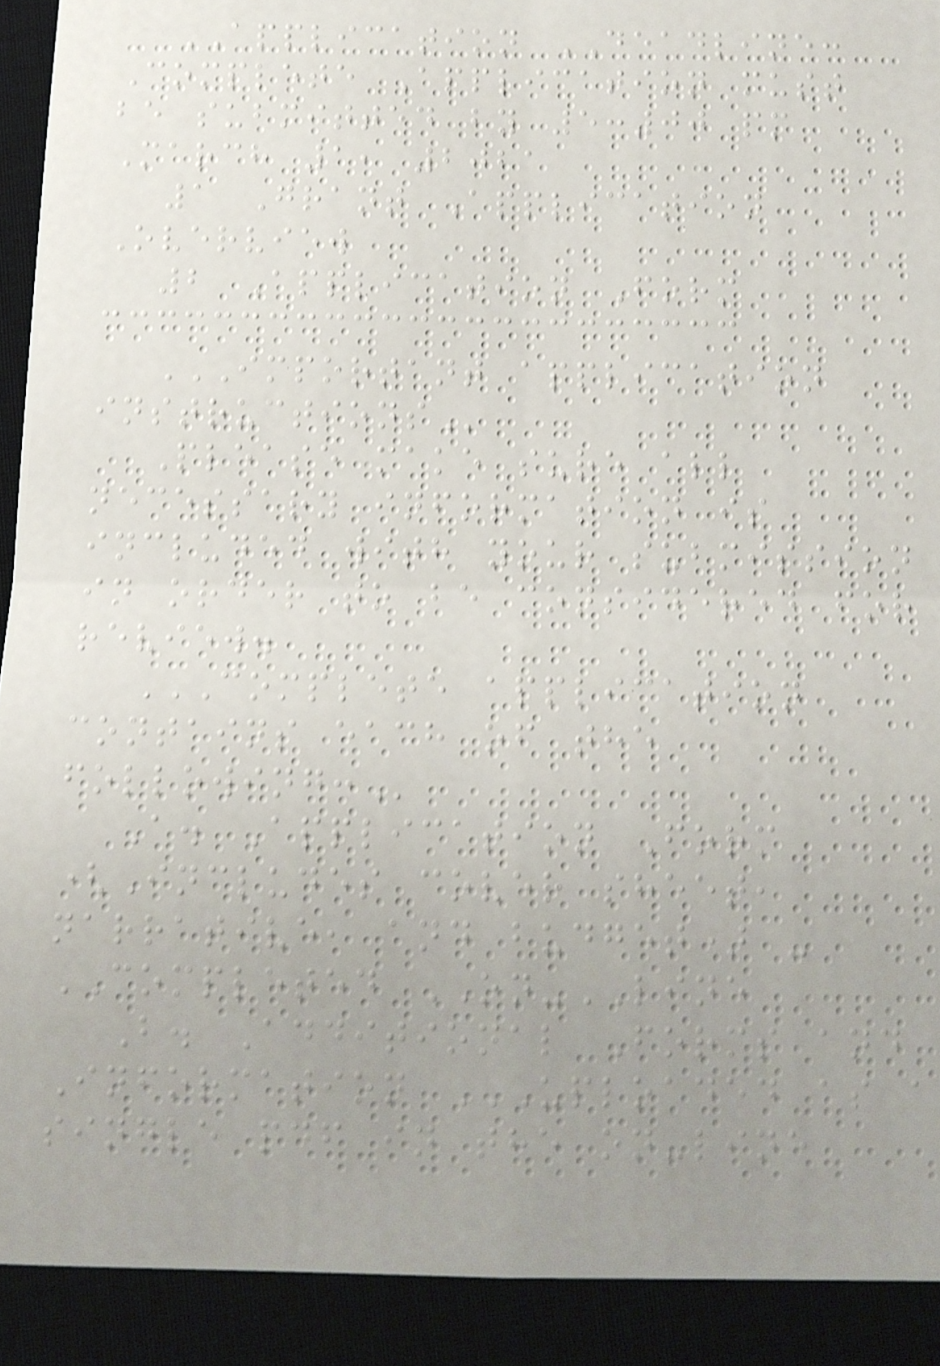APPLICATION DEADLINE:
Complete Application must
be submitted by 5:00 pm
March 1, 2021
1 Grant Application
Overview
2 Application Form
IMPORTANT APPLICATION
INSTRUCTIONS
Please make sure all
necessary information is
included with your submission
in order to be considered for
review.
COMPLETE APPLICATION
CONTAINS EACH OF THE
FOLLOWING:
A. Application Form
(Includes cover sheet,
narrative, and budget) -
COMPLETED ON-LINE
B. Additional Forms and
Information UPLOADED AS A
SINGLE PDF IN THE ON-LINE
